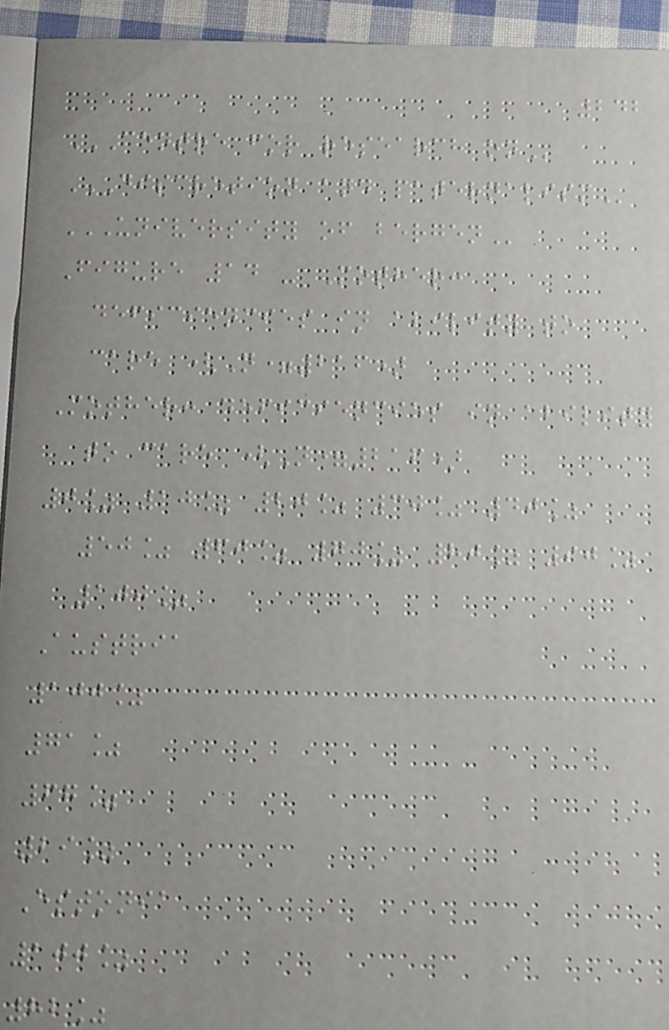242
CENTRE FOR RESEARCH ON
DISCRETION AND PATERNALISM
UNIVERSITY OF BERGEN
Figure 14 - Mother:
deficiencies in ability to
care (N=216)
Mother: deficiencies in ability
to care (N=216)
0% 10% 20% 30% 40%
50% 60% 70% 80% 90%
100%
Austria
100%
71%
67%
29%
Estonia
100%
82%
